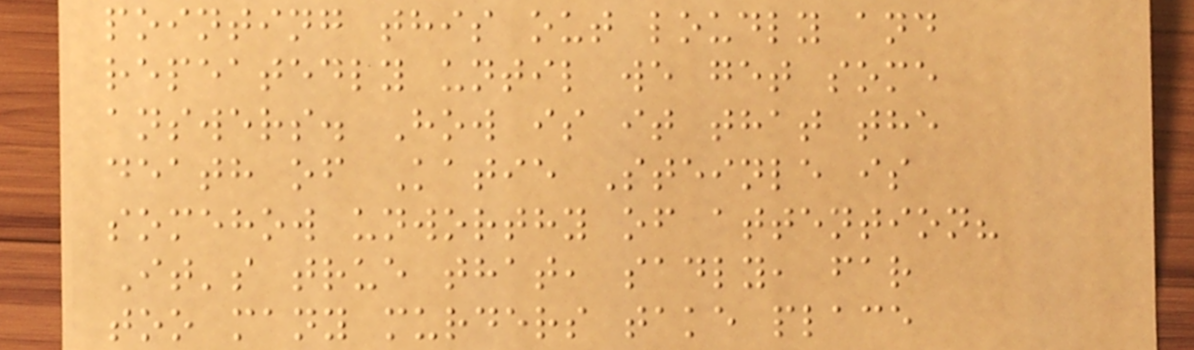pointing this out loudly and
repeatedly until we get some
answers. How is it that the
death of Katie Steinle is
somehow unworthy of attention?
It's true that, sadly, far
too many murders take place
